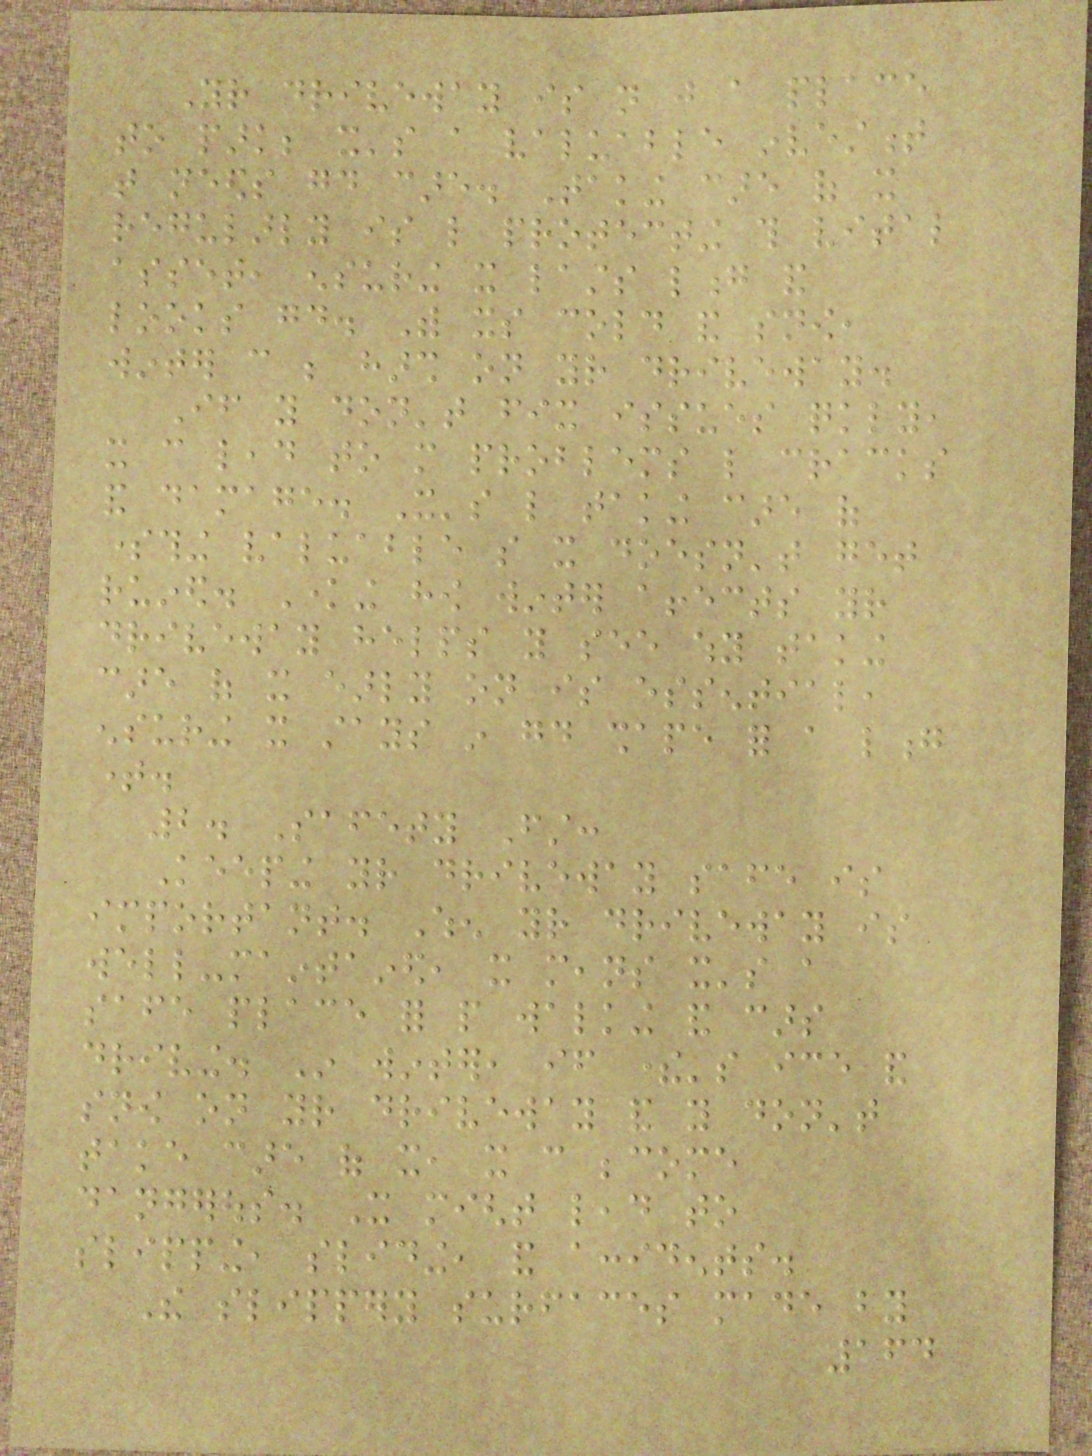Your driveway is not just a place
to park; it's a valuable investment
that needs good care. Taking care of it
regularly is like protecting this vital
asset, ensuring it lasts long and
looks good. With its cold and snow,
winter can be harsh on your driveway.
If you don't fix issues quickly,
it can lead to more problems like cracks
and damage. It's like taking care of
something valuable so it doesn't get
ruined. Knowing how winter affects your
driveway helps you see why taking
care of it early on is essential,
ensuring it stays in good shape for a long
time.
2. Safety First:
Keeping your driveway safe is
important. When your driveway is
well-maintained, it means it's a
safe place for people walking and cars
driving. In winter, if there's ice and
snow on your driveway and you don't
take care of it, it can become
dangerous. It might lead to
slipping, sliding, and accidents.
The slippery surfaces made by
164
